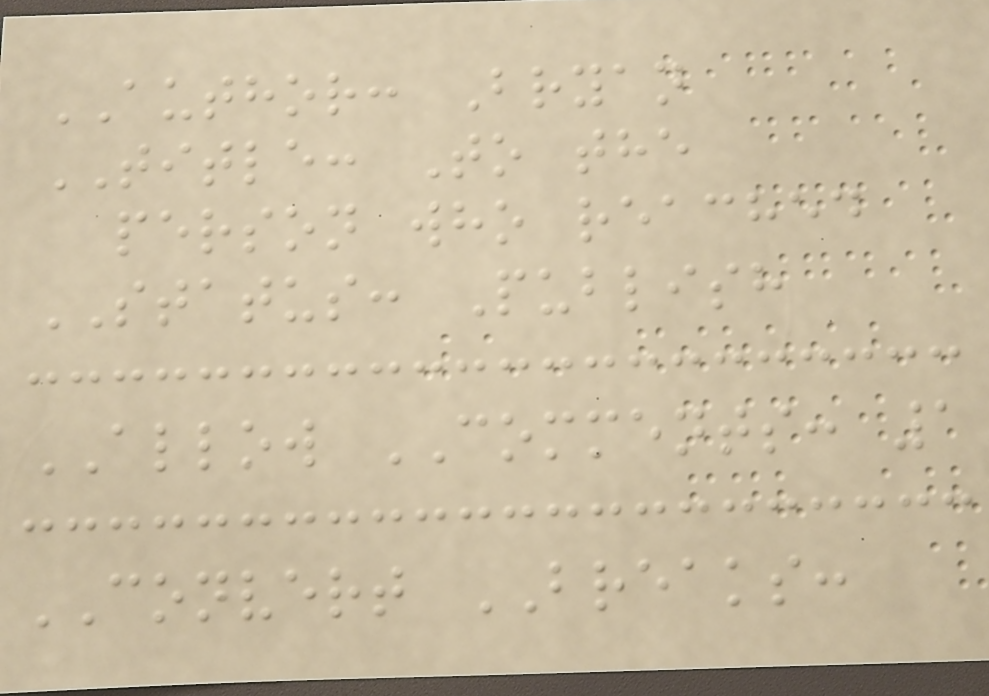AUTHOR: Bryan
TITLE: To the
person who reached
STATUS: Publish
ALLOW COMMENTS: 1
CONVERT BREAKS:
